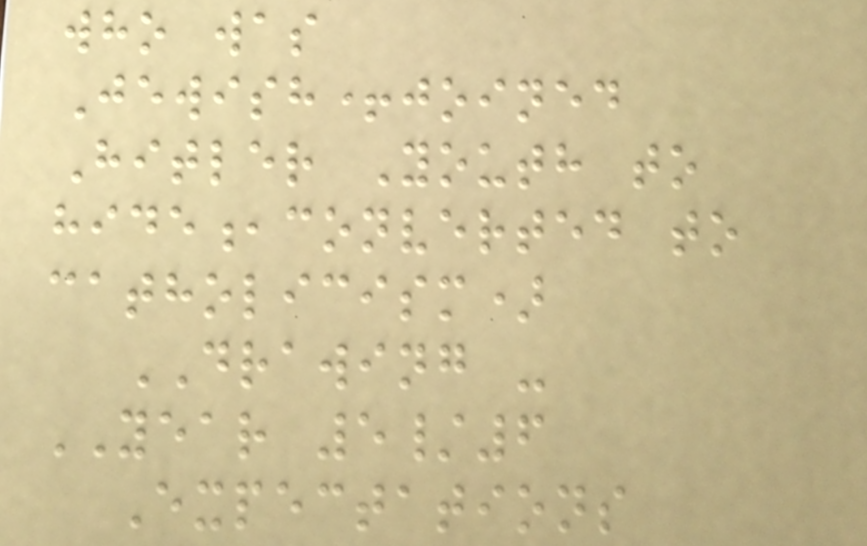who was
Jewish+joined
Hitler Youth to
hide,converted to
catholicism)
DRAWING -
YEAR 5/6
Expectations
